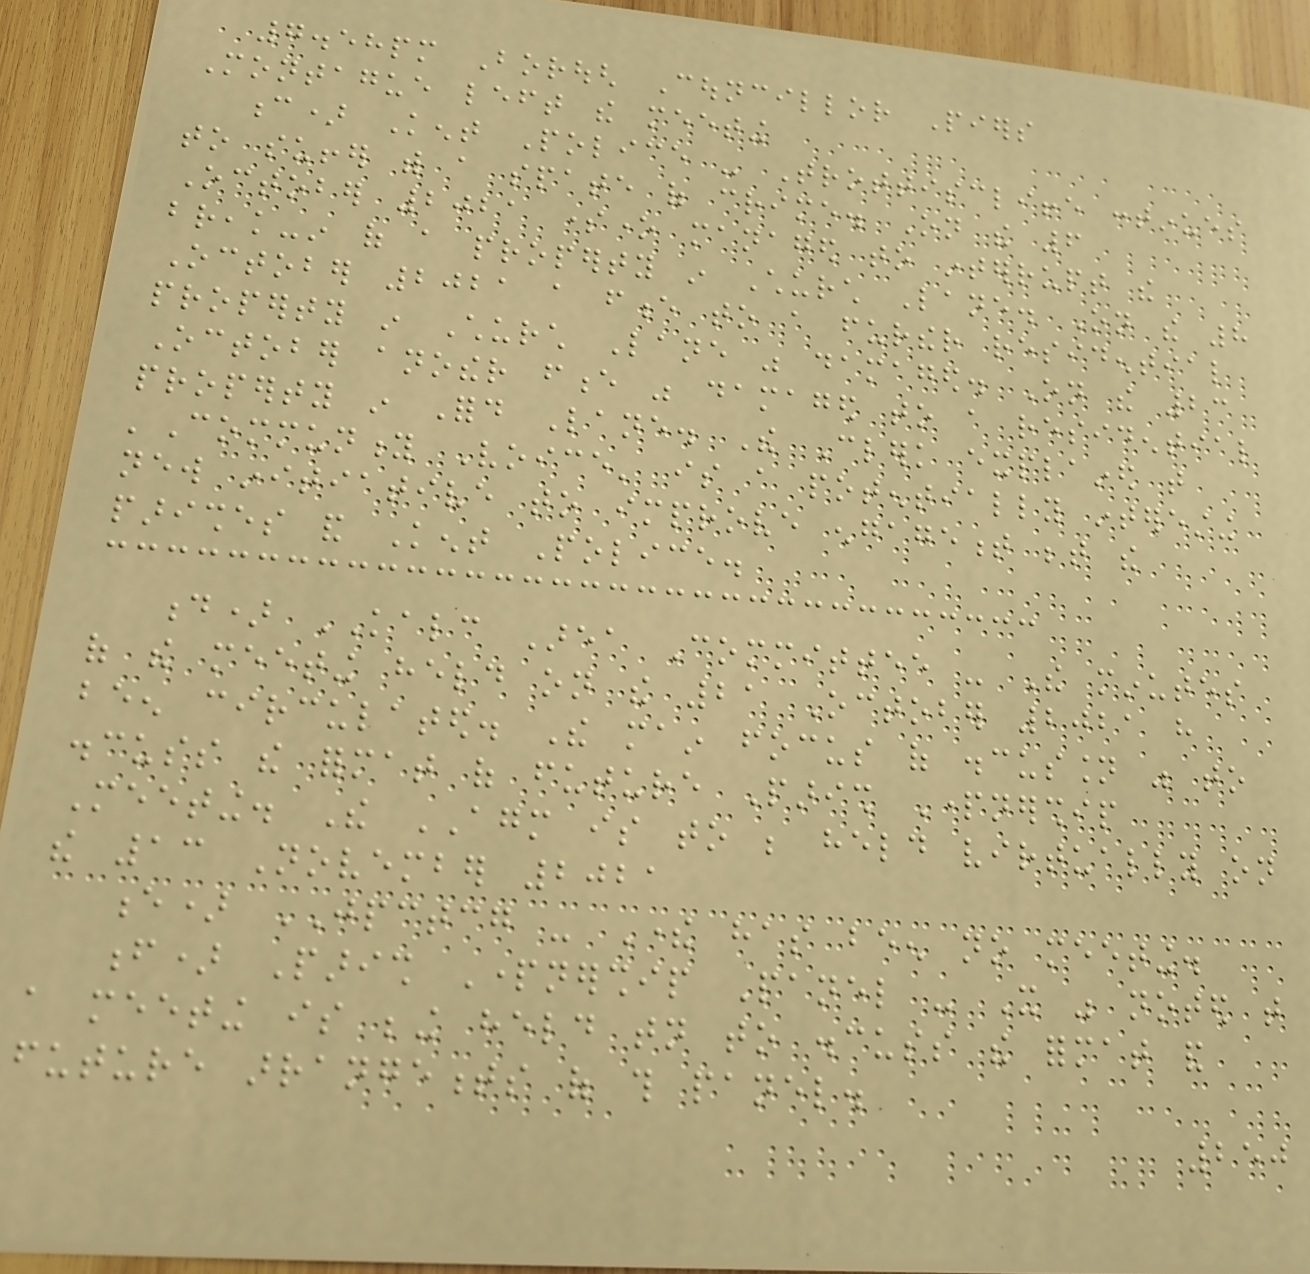7.58pm Borough Councillor Piers
Montague left the meeting
c) Kent Police - Trottiscliffe continues
to suffer with a spate of crime. On the 6
October 2021 someone managed to interrupt the
break-in of a property in Church Lane. On the 8
October 2021 a fence to a further residential
property in Church Lane was damaged. On the 23
October another fence was damaged to a residential
property in Ford Lane. The Clerk explained that
'Community Voice' is a potentially interesting
new initiative to improve engagement between the
parishes and Kent Police.
d) KALC Area Committee - The minutes
of the meeting held on the 21 October 2021 have
been circulated. The main focus of discussion was to
discuss the format of future Parish Partnership
Meeting. The AGM is to be held virtually on
the 13 November 2021
e) JPCTCG - There has been no meeting.
f) Parish Partnership Panel - It was noted that
a meeting is being held tonight to discuss the format and
future arrangements of this panel.
250
